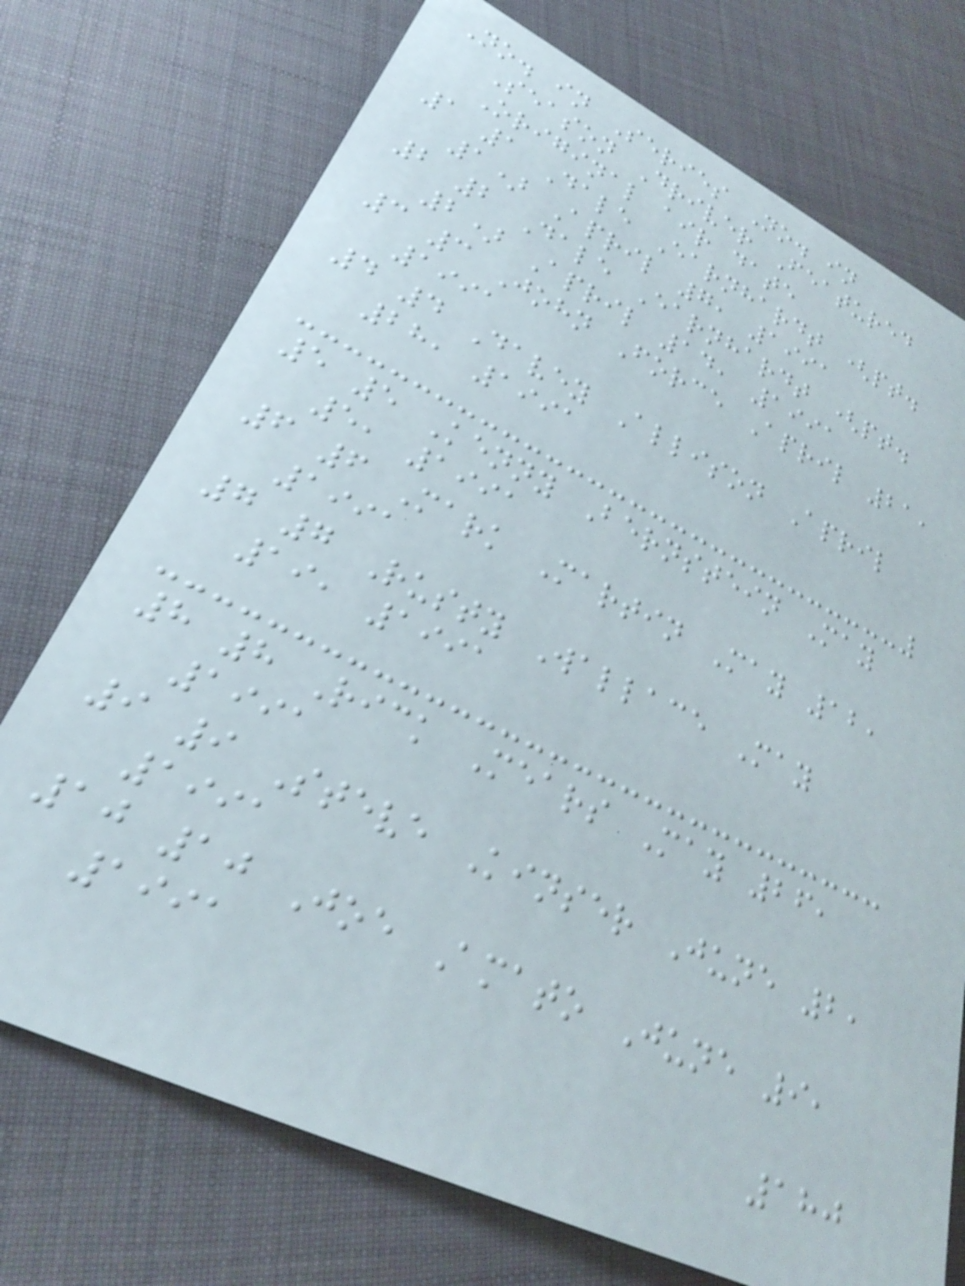No. in Series No. in
Season Driver Featured
Original air date
1 1 Dale Earnhardt (pt.
1) April 7, 1991
2 2 Dale Earnhardt (pt.
2) April 14, 1991
3 3 John Force April 21,
1991
4 4 Davey Allison April
28, 1991
5 5 Kenny Bernstein May
5, 1991
6 6 Mark Martin May 12,
1991
7 7 Rusty Wallace May
19, 1991
8 8 Rick Mears May 26,
1991
9 9 Steve Kinser June 2,
1991
10 10 Joe Amato June 9,
1991
180
